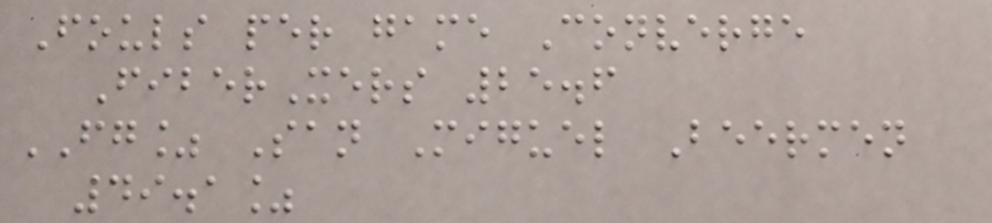Fouls per game Converge
FiberXers 25.6
FG% San Miguel Beermen
49.1%
